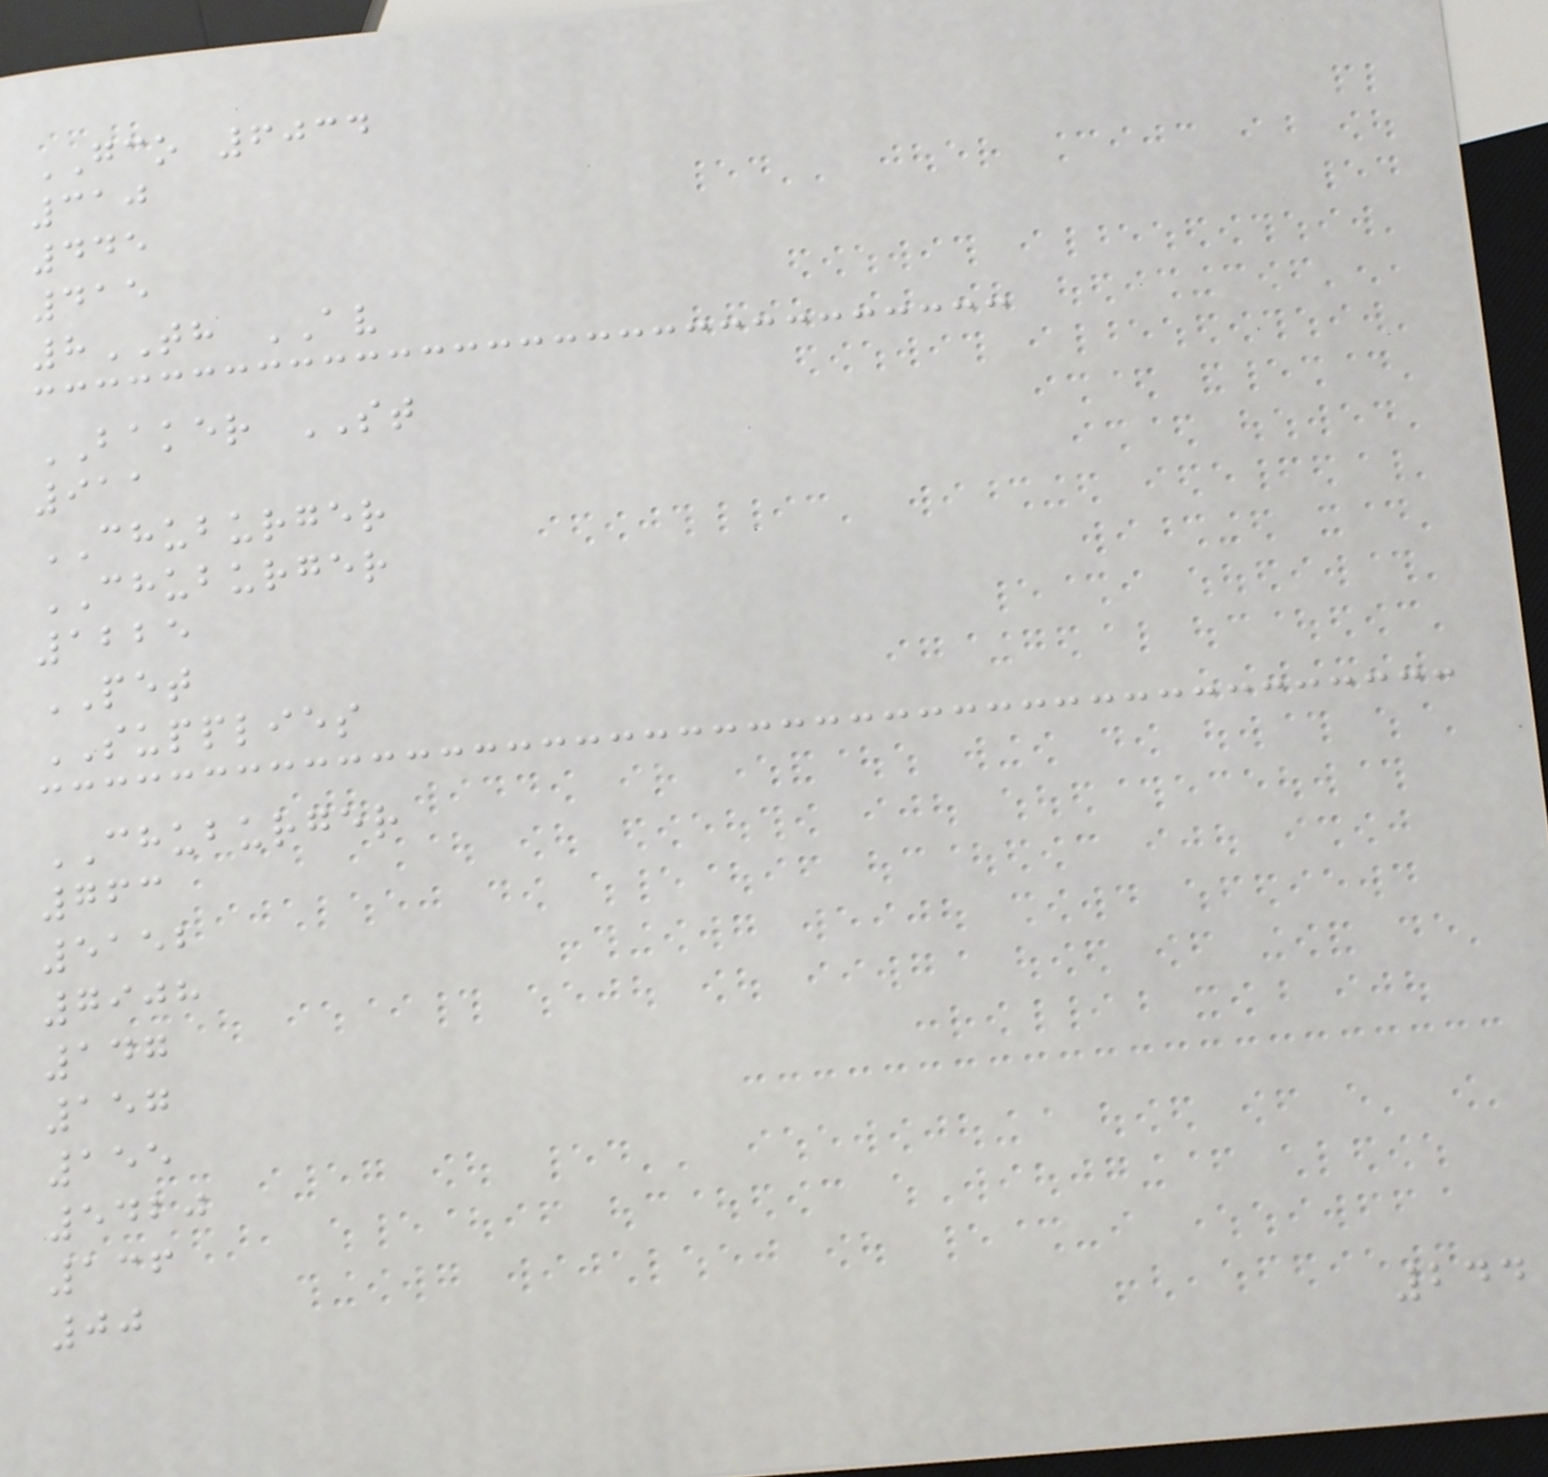GCO 6034
310
445
415
8TH AV
BAKER ST
911
CHUBURGER
CHUBURGER
1225
PET
SUPPLIES
CHUBURGER
763
5152
7908
147
157
155
5420
136
00
244
